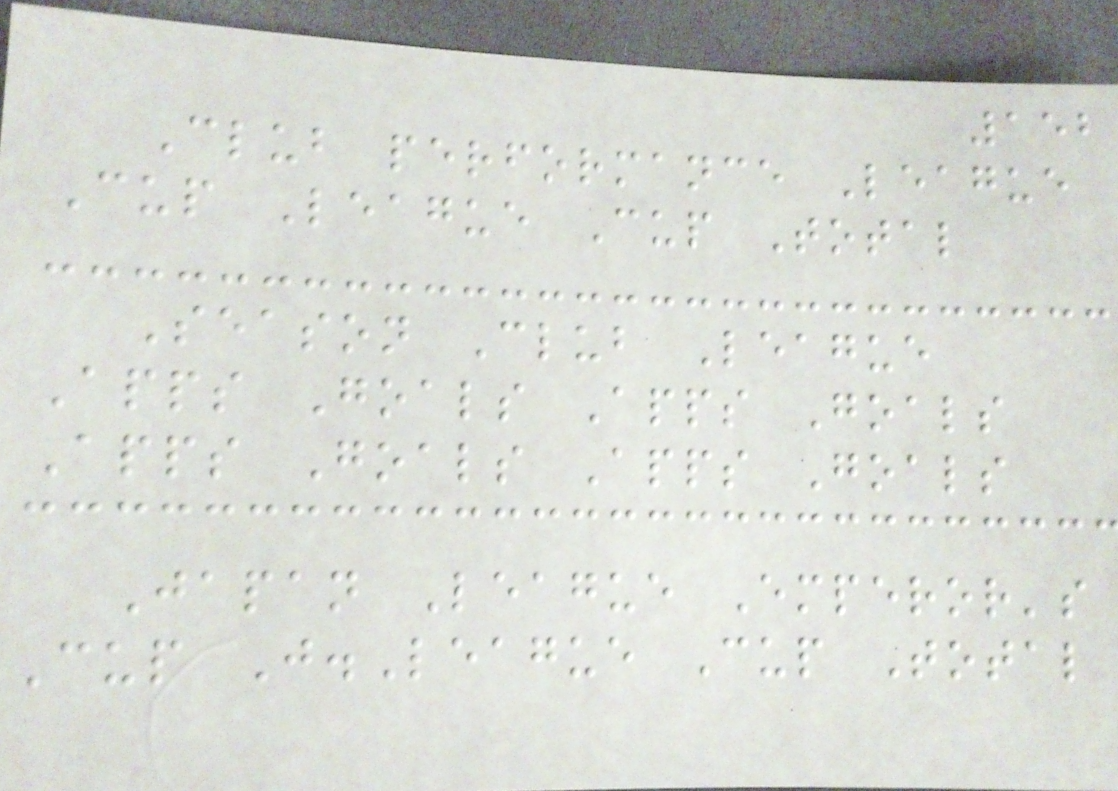152
Club performance League
Cup League Cup Total
Season Club League
Apps Goals Apps Goals
Apps Goals Apps Goals
Japan League Emperor's
Cup J.League Cup Total
